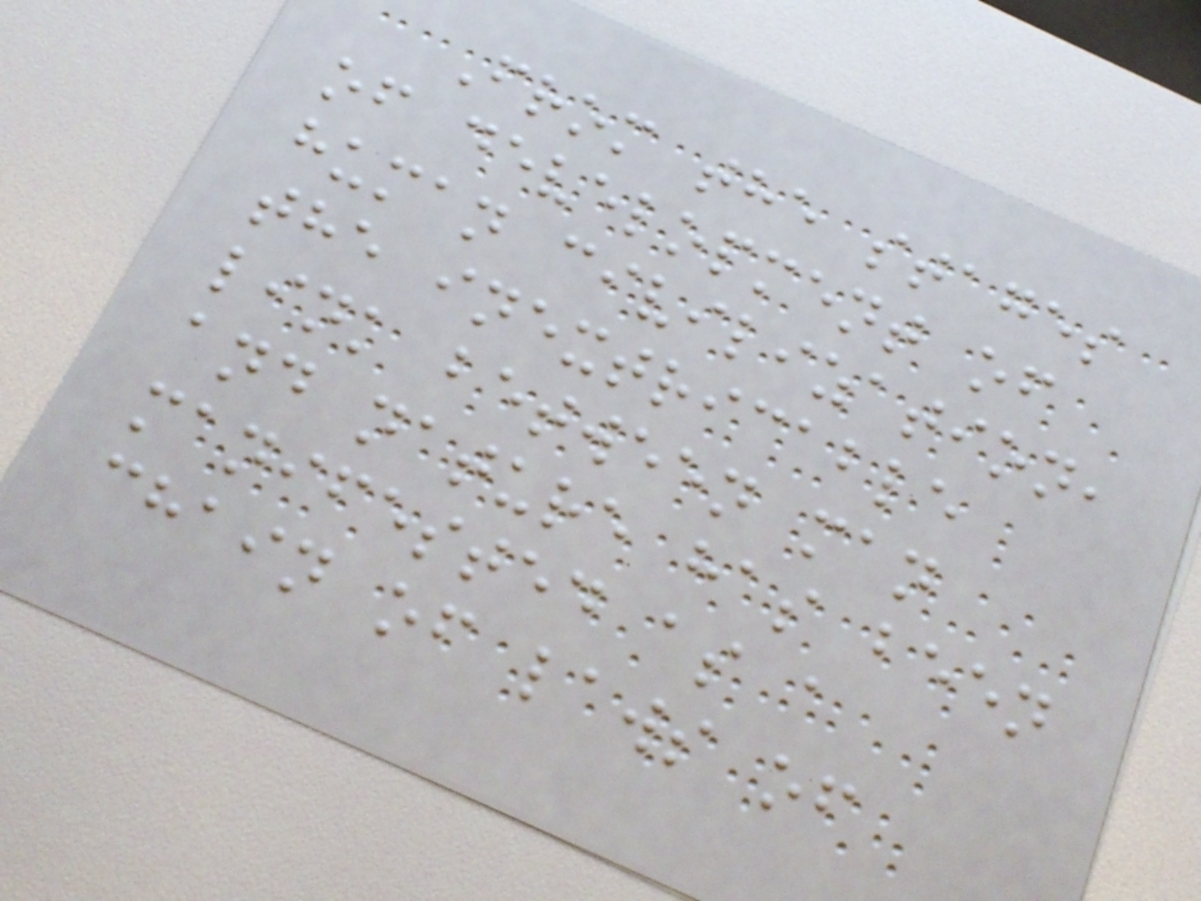From the stages
of development of
human civilization,
the inextricable
link between man
and nature has been
manifested as a
chain of laws of
